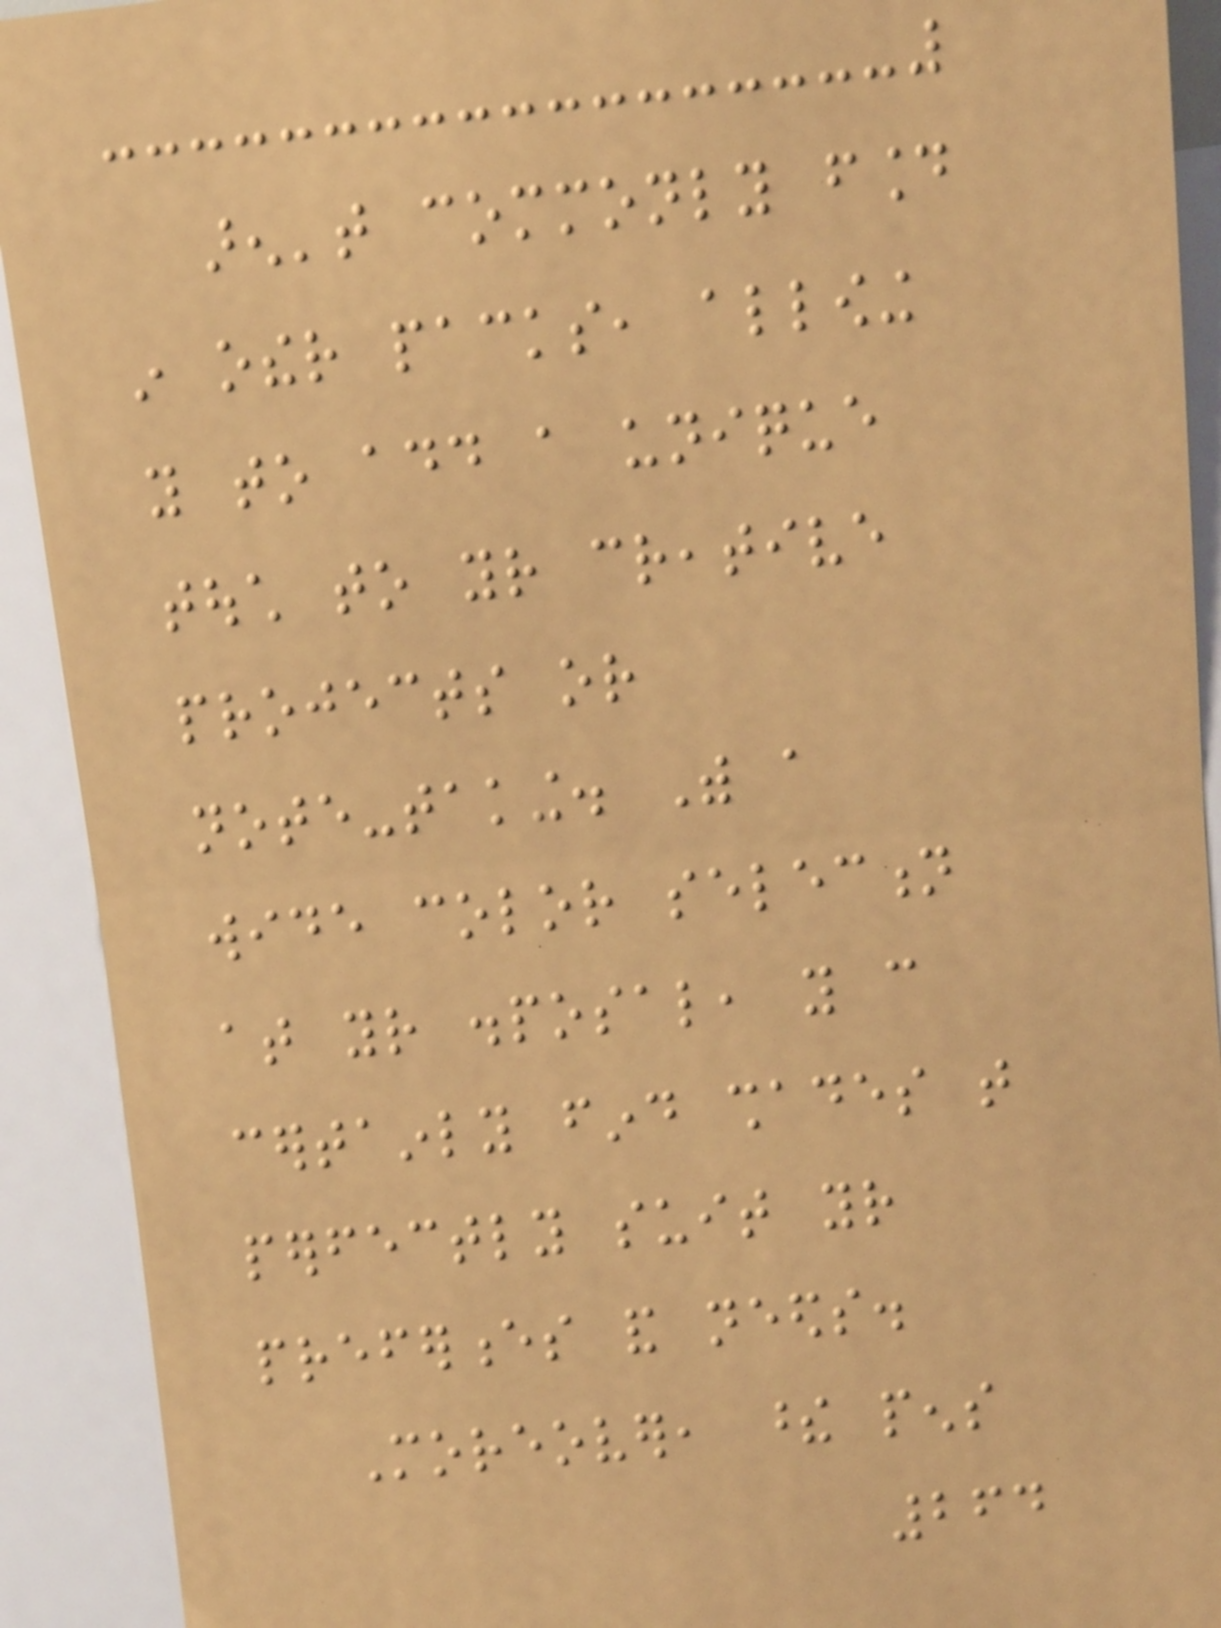aren't commonly found
in other packs, allowing
you to add a unique
touch to your creative
projects or
note-taking. With a
wide color selection
at your disposal, you can
certainly find shades that
perfectly suit your
preferences and needs.
Moreover, these pens
264
